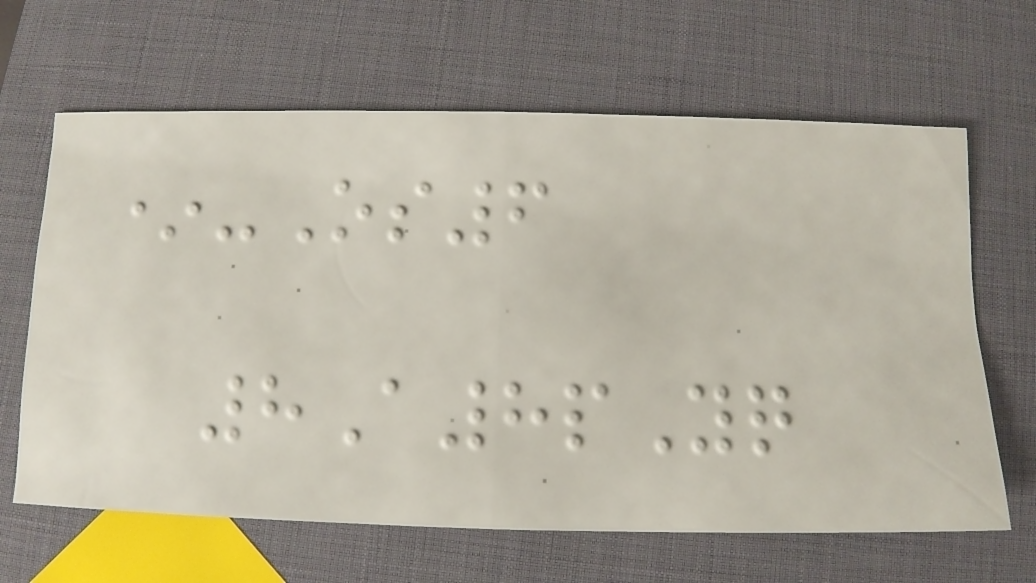*-Os6
8A8pYq
